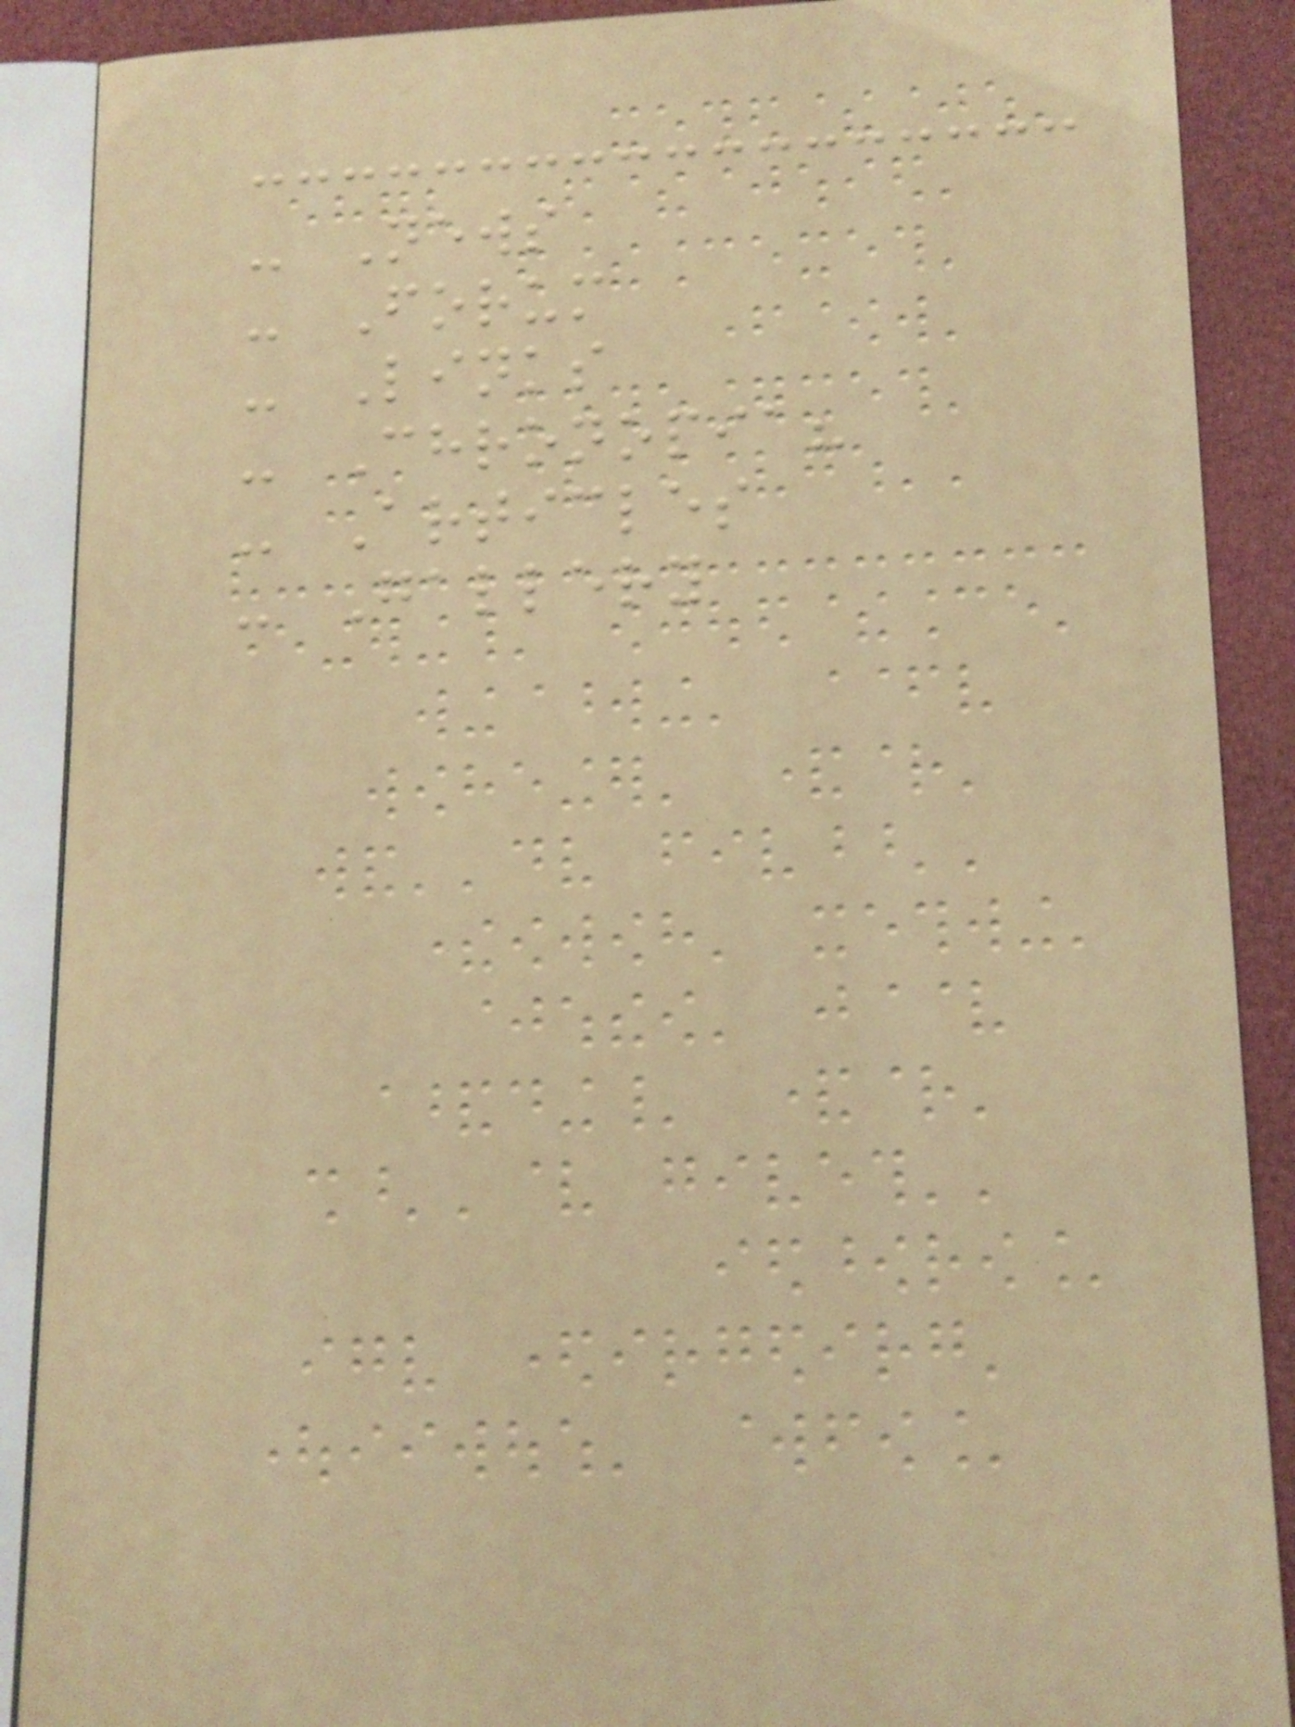- News
- Forum
- Links
- Chronopia?
- Articles
- Gallery
